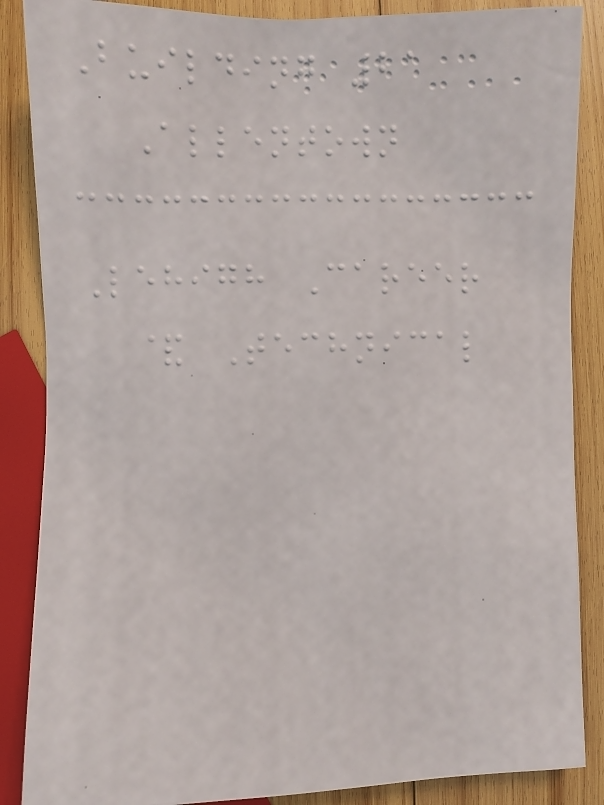Building 21
Allentown
Lehigh Career
& Technical
